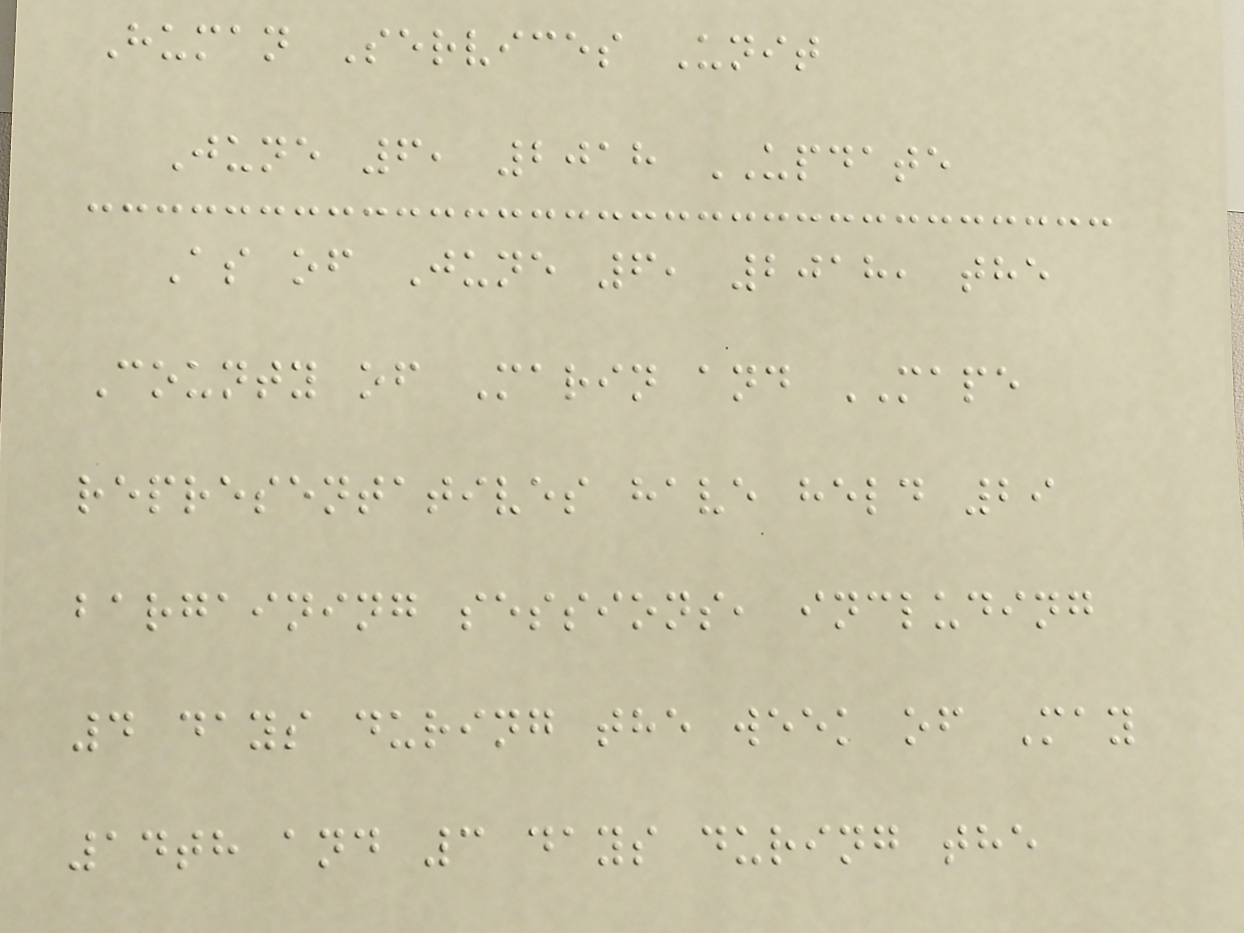Human Services Unit
June 6, 2018 UPDATE
As of June 6, 2018, the
County of Marin and MAPE
representatives have held 29
bargaining sessions, including
4 days during the week of May
14th and 3 days during the
